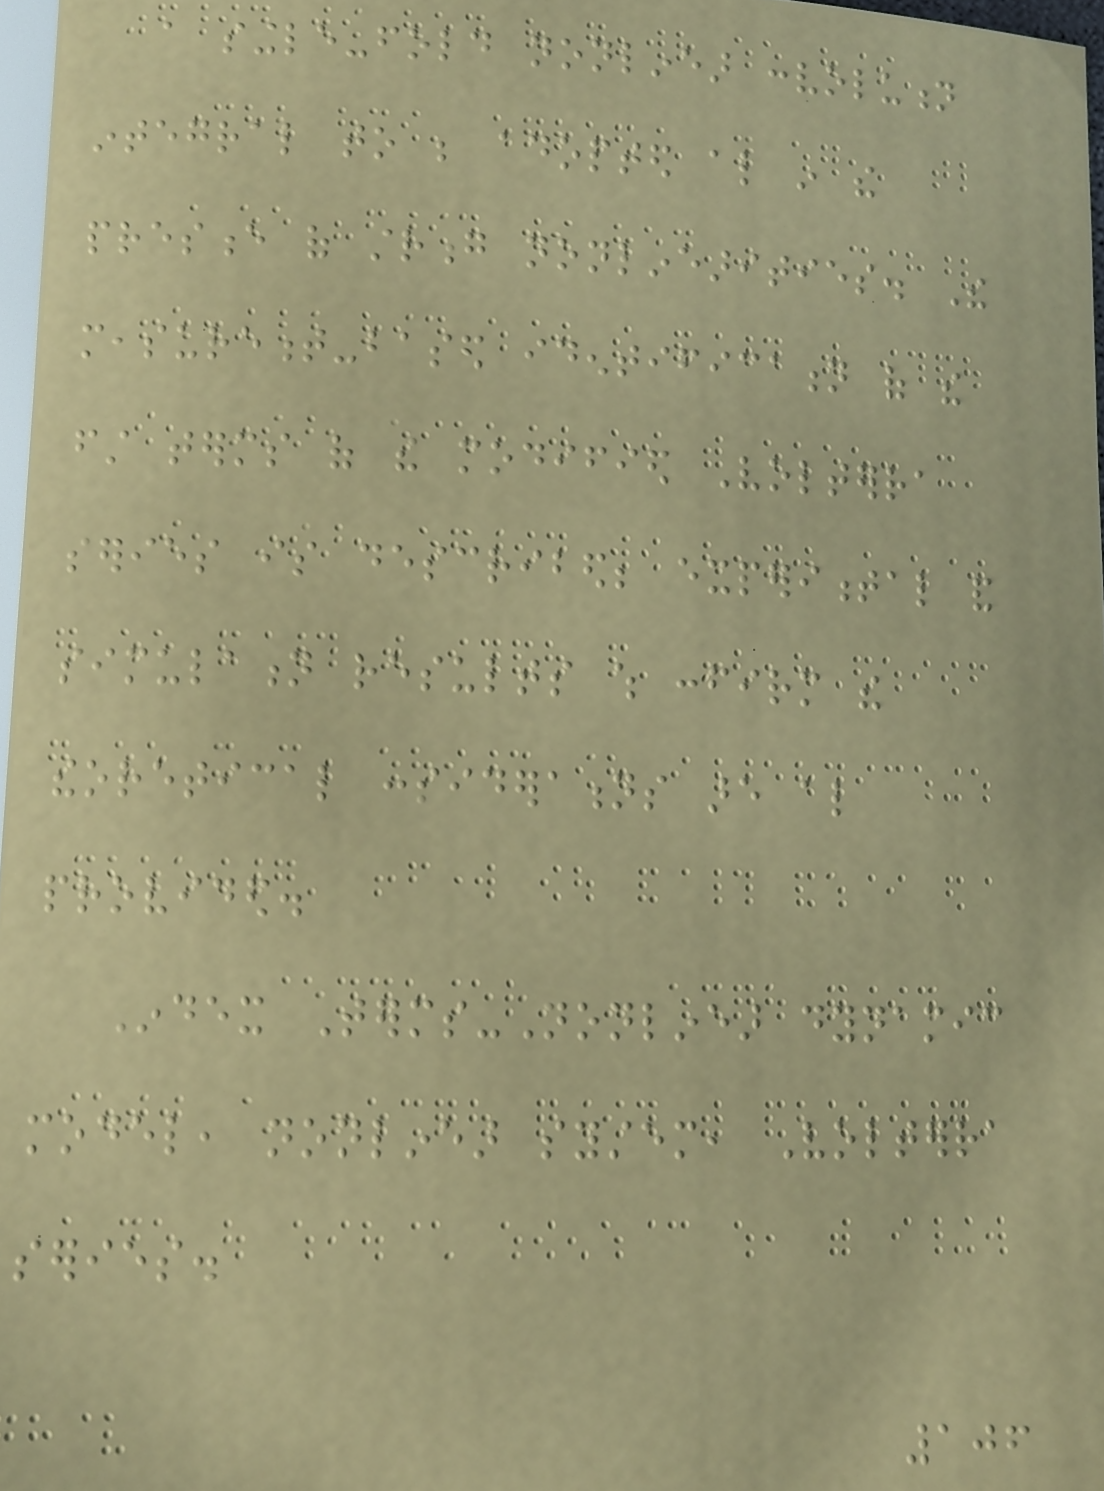a single-fold nonlinear convolution
integral to be adopted also in the
presence of strong nonlinearities. The
measurement-based identification of the
first terms of the modified Volterra
series is described; experimental and
simulation results which confirm the
theoretical considerations are also
provided.
Index Terms-Nonlinear dynamic
model, nonlinear system, Volterra
series.
106
